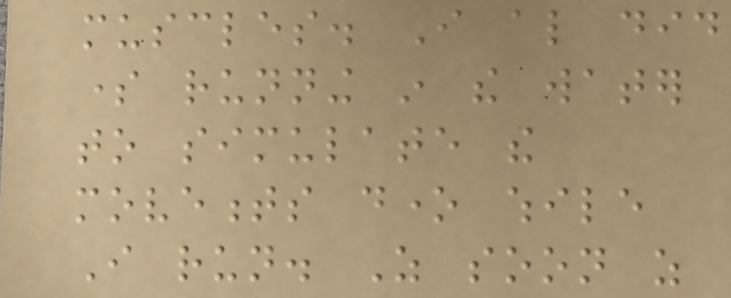muscles. I also did
some running in the water
to simulate the
movements done while
I run. As soon as
